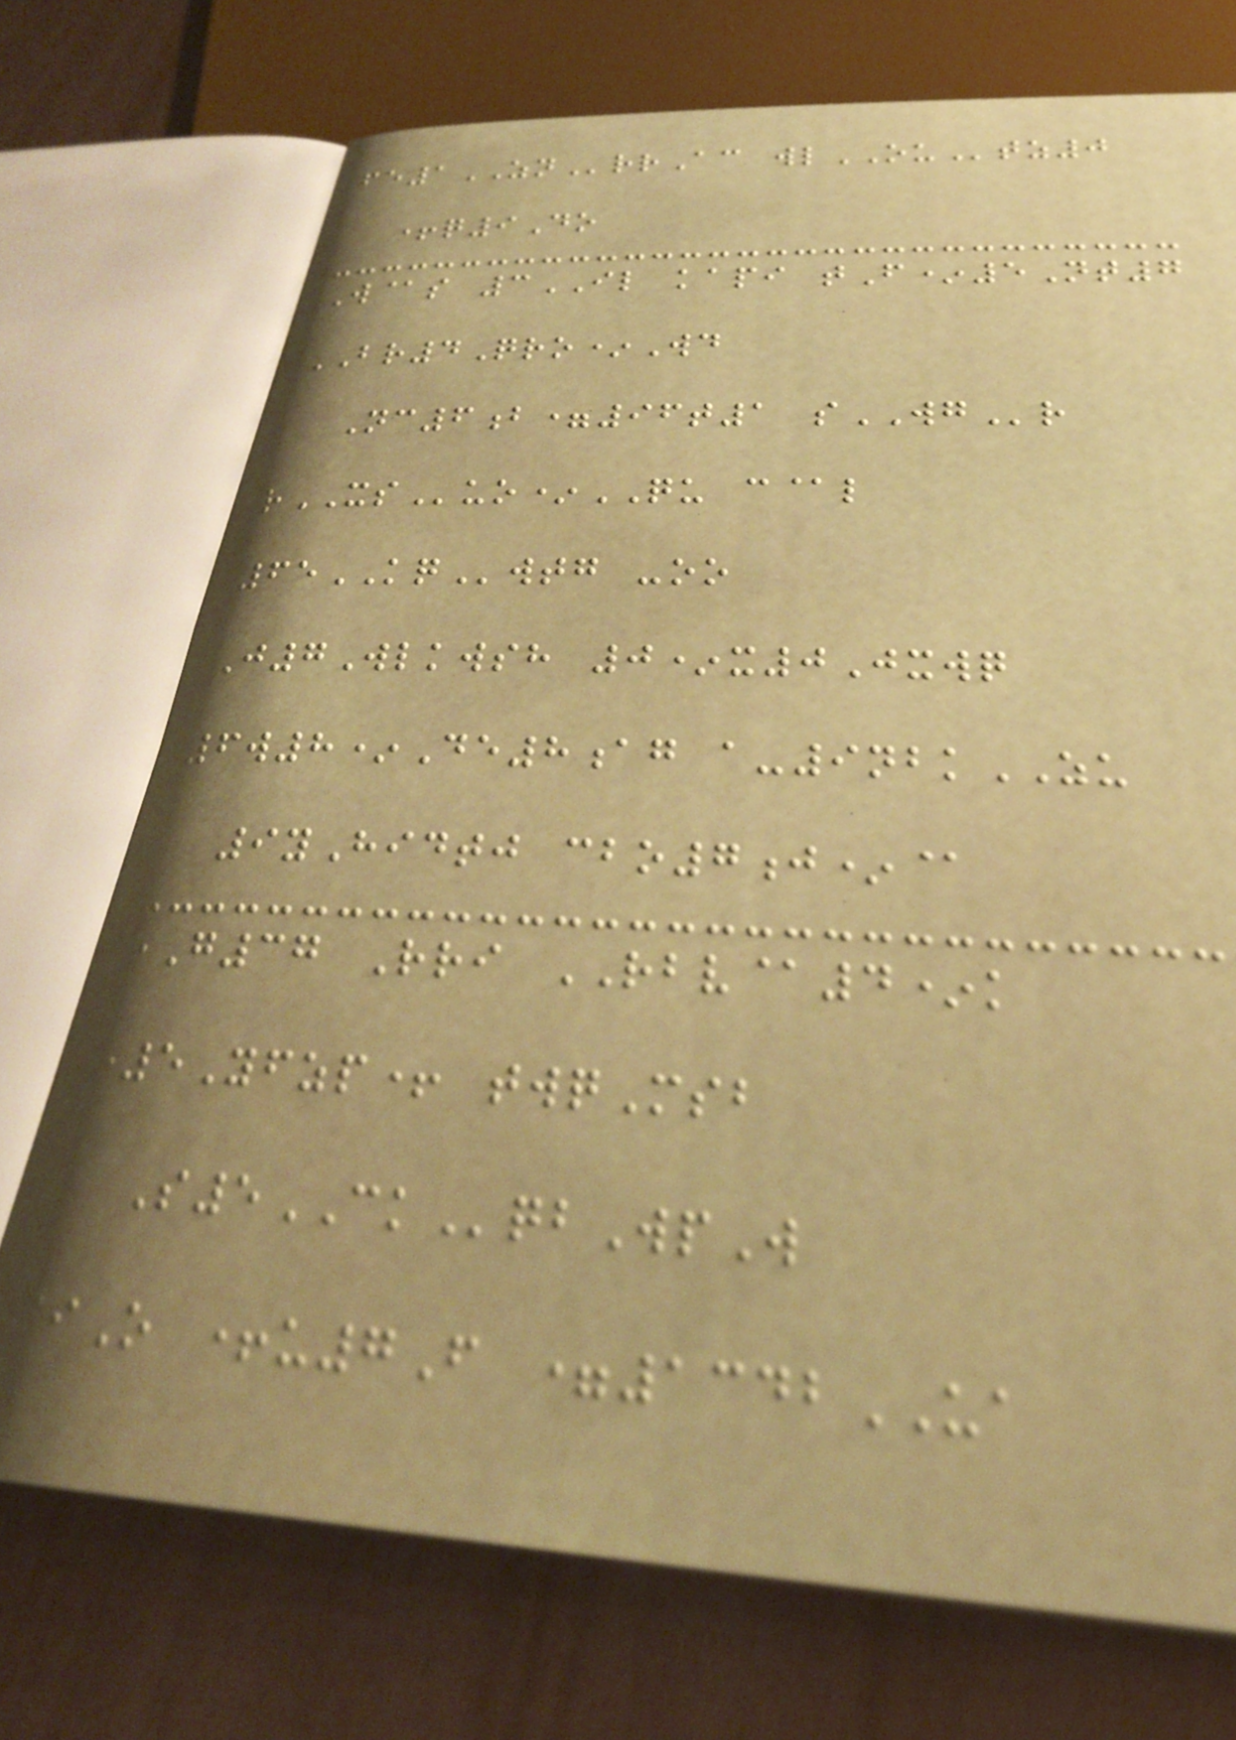fe1ZNrrAc wlOUtz0
+q9Do
W@s 3IL kapi tF*5Nt7
BR4Qro*Wd
Nc6b=96t1 sWGr
rXSuo*QU c@l
65KQwtg -oo
J7Wlkwsh 0*x0Jxwq
6w8*De8ag a-9nbkZU
9yHidtj cbo7j*@
hG37 Rri RBV@4*k
o5Yfzp+ twqMsb
S5CKqbWpW
fiO +u7F =1342UA
